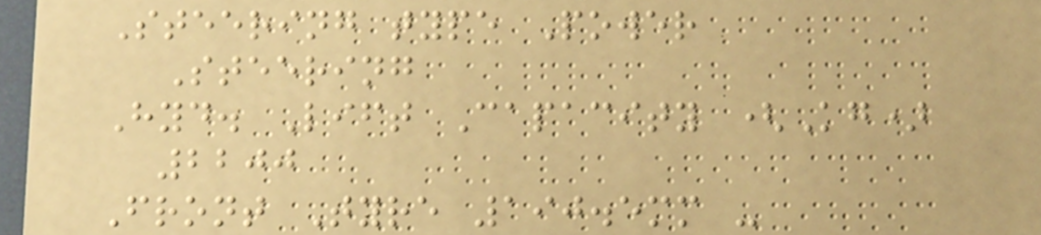Steering type Power
Steering
Hyd. Lift Capacity (Kg)
2200
Front Tyre 190.5mm -
